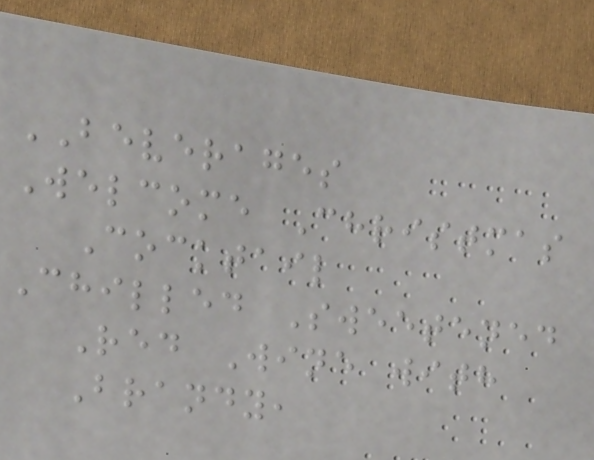BEVERAGES
Welcome Christmas
Cocktail
Chilled Sweetened
Red Wine with
Brandy,
